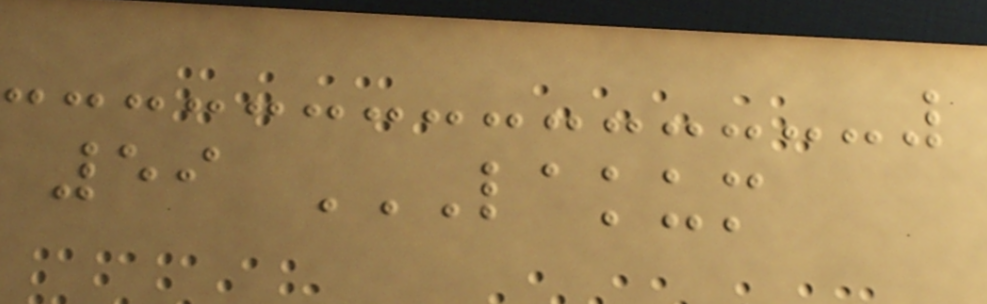59 LAKUM
